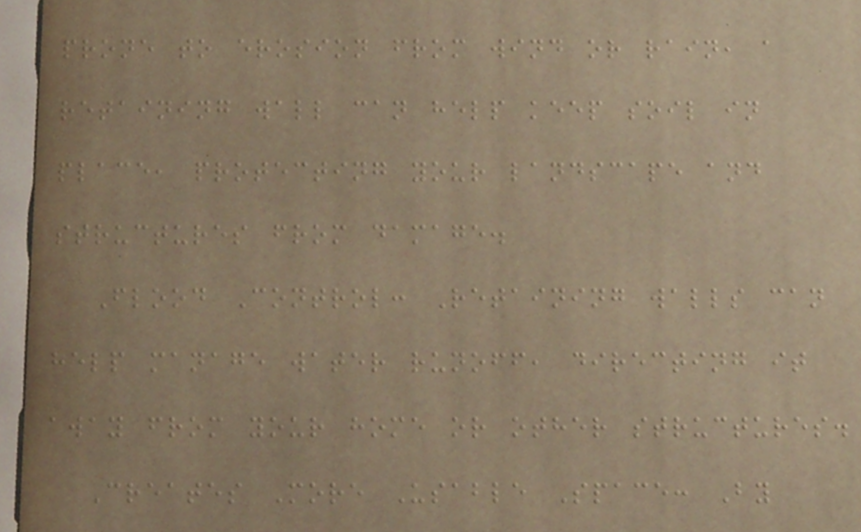prone to erosion from wind or rain, a
retaining wall can help keep soil in
place, protecting your landscape and
structures from damage.
Flood Control: Retaining walls can
help manage water runoff, directing it
away from your home or other structures.
Creates More Usable Space: By
